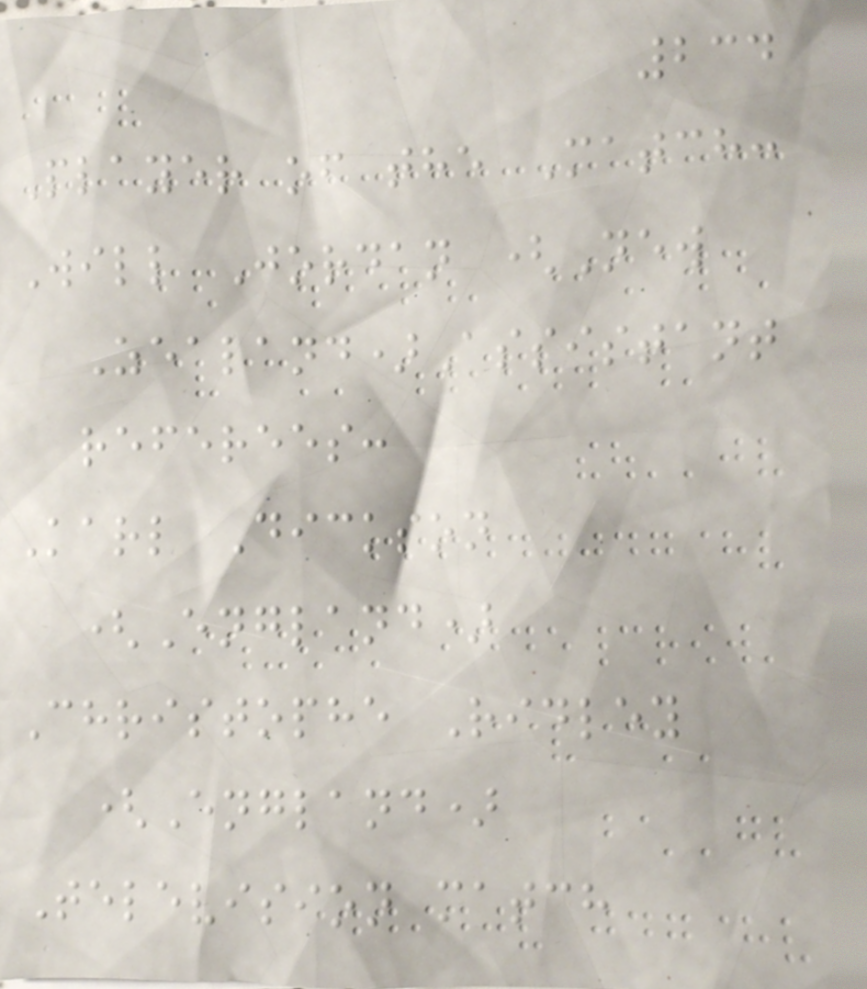234
Player of the Match:
Will Jordan (New
Zealand)Assistant
referees:
Karl Dickson
(England)
Christophe Ridley
(England)
Television match
